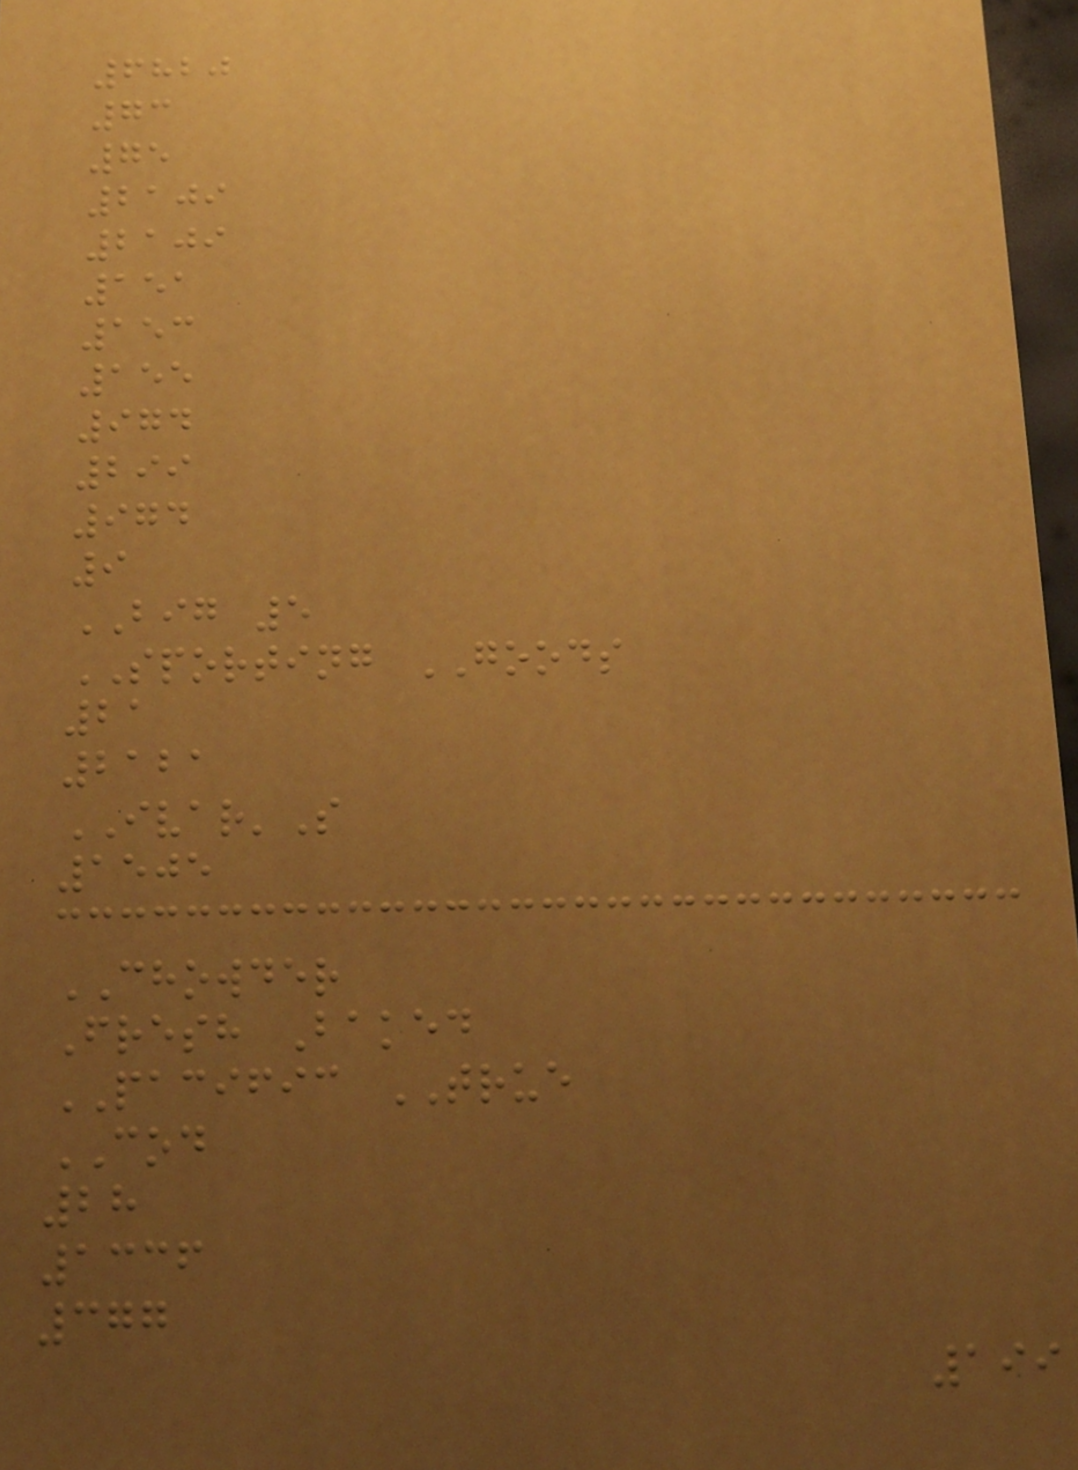6820
73
75
2109
2109
151
153
155
974
299
974
9
BIG 5
SPORTING GOODS
21
2121
IVAR'S
1505
CHOWDER
Fresh Baked
PACIFIC TRUE
COD
28
1336
377
199
